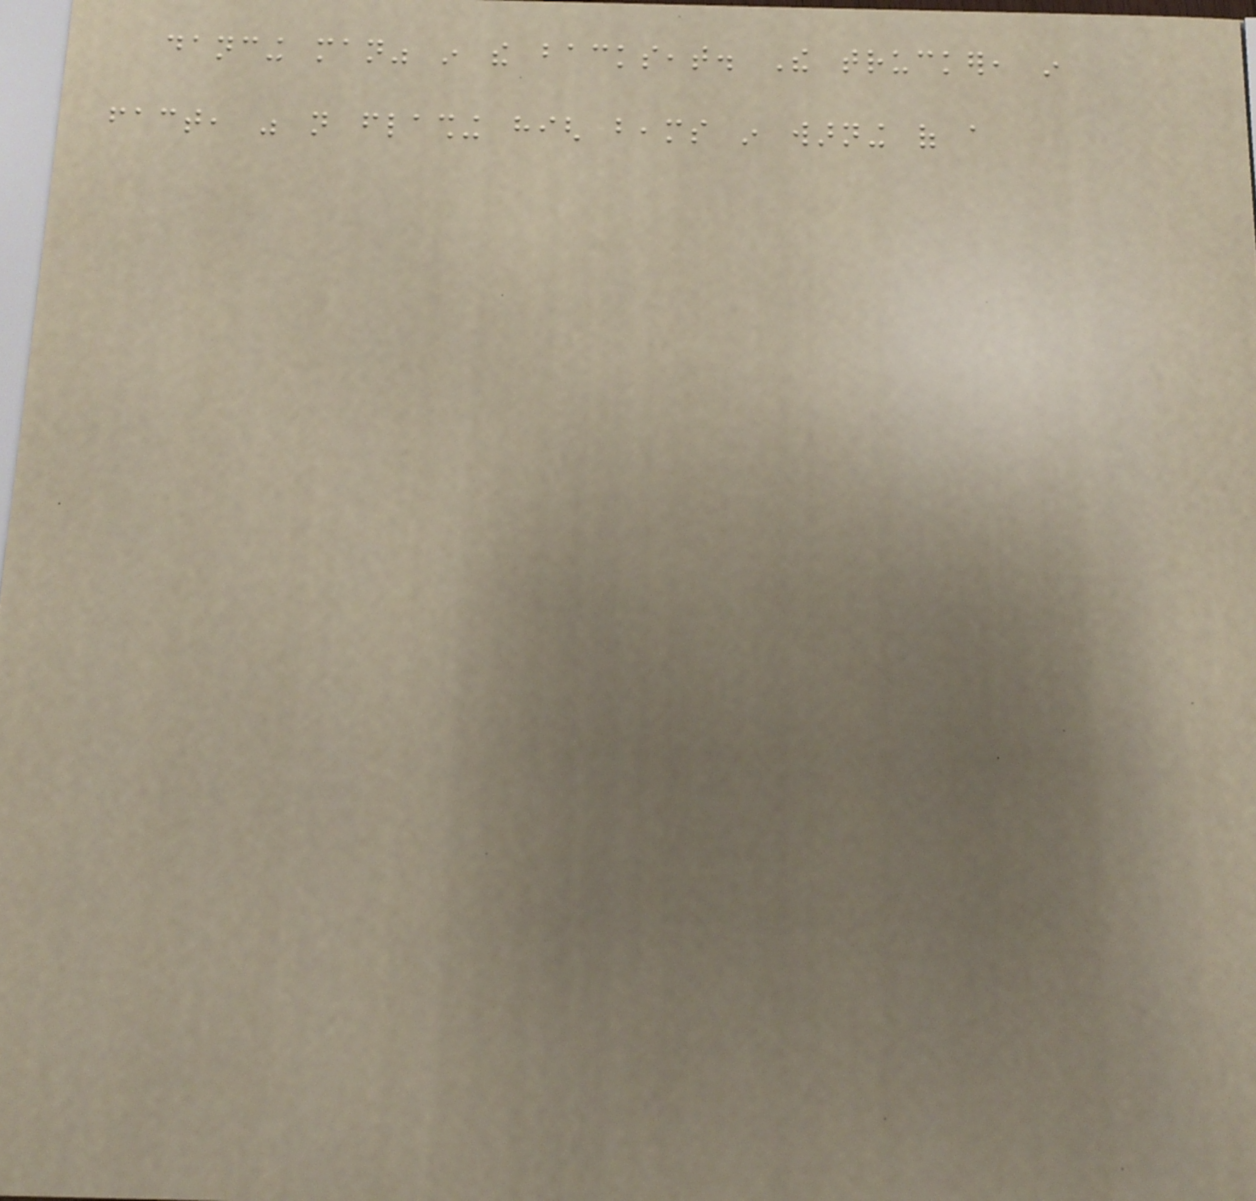dancing man" in the backseat. The trucker, in
fact, was not flashing high beams in warning of a
